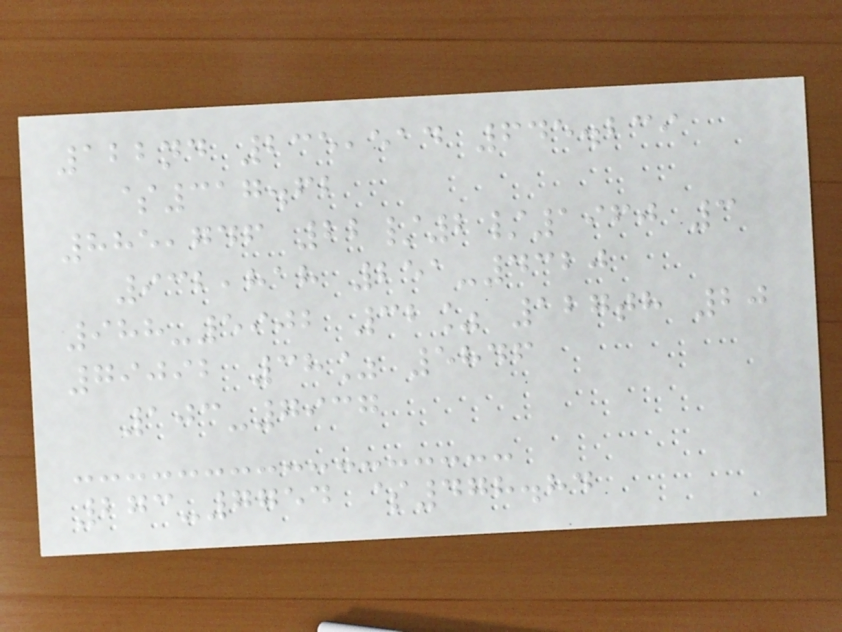122nd 235,514 645.239
$317.62
885,746 22/2/1960 3
932,818 251-4320
988-5902 32% 127th 20
79092 38% 5846
103-7937
273-7754 $478.84
